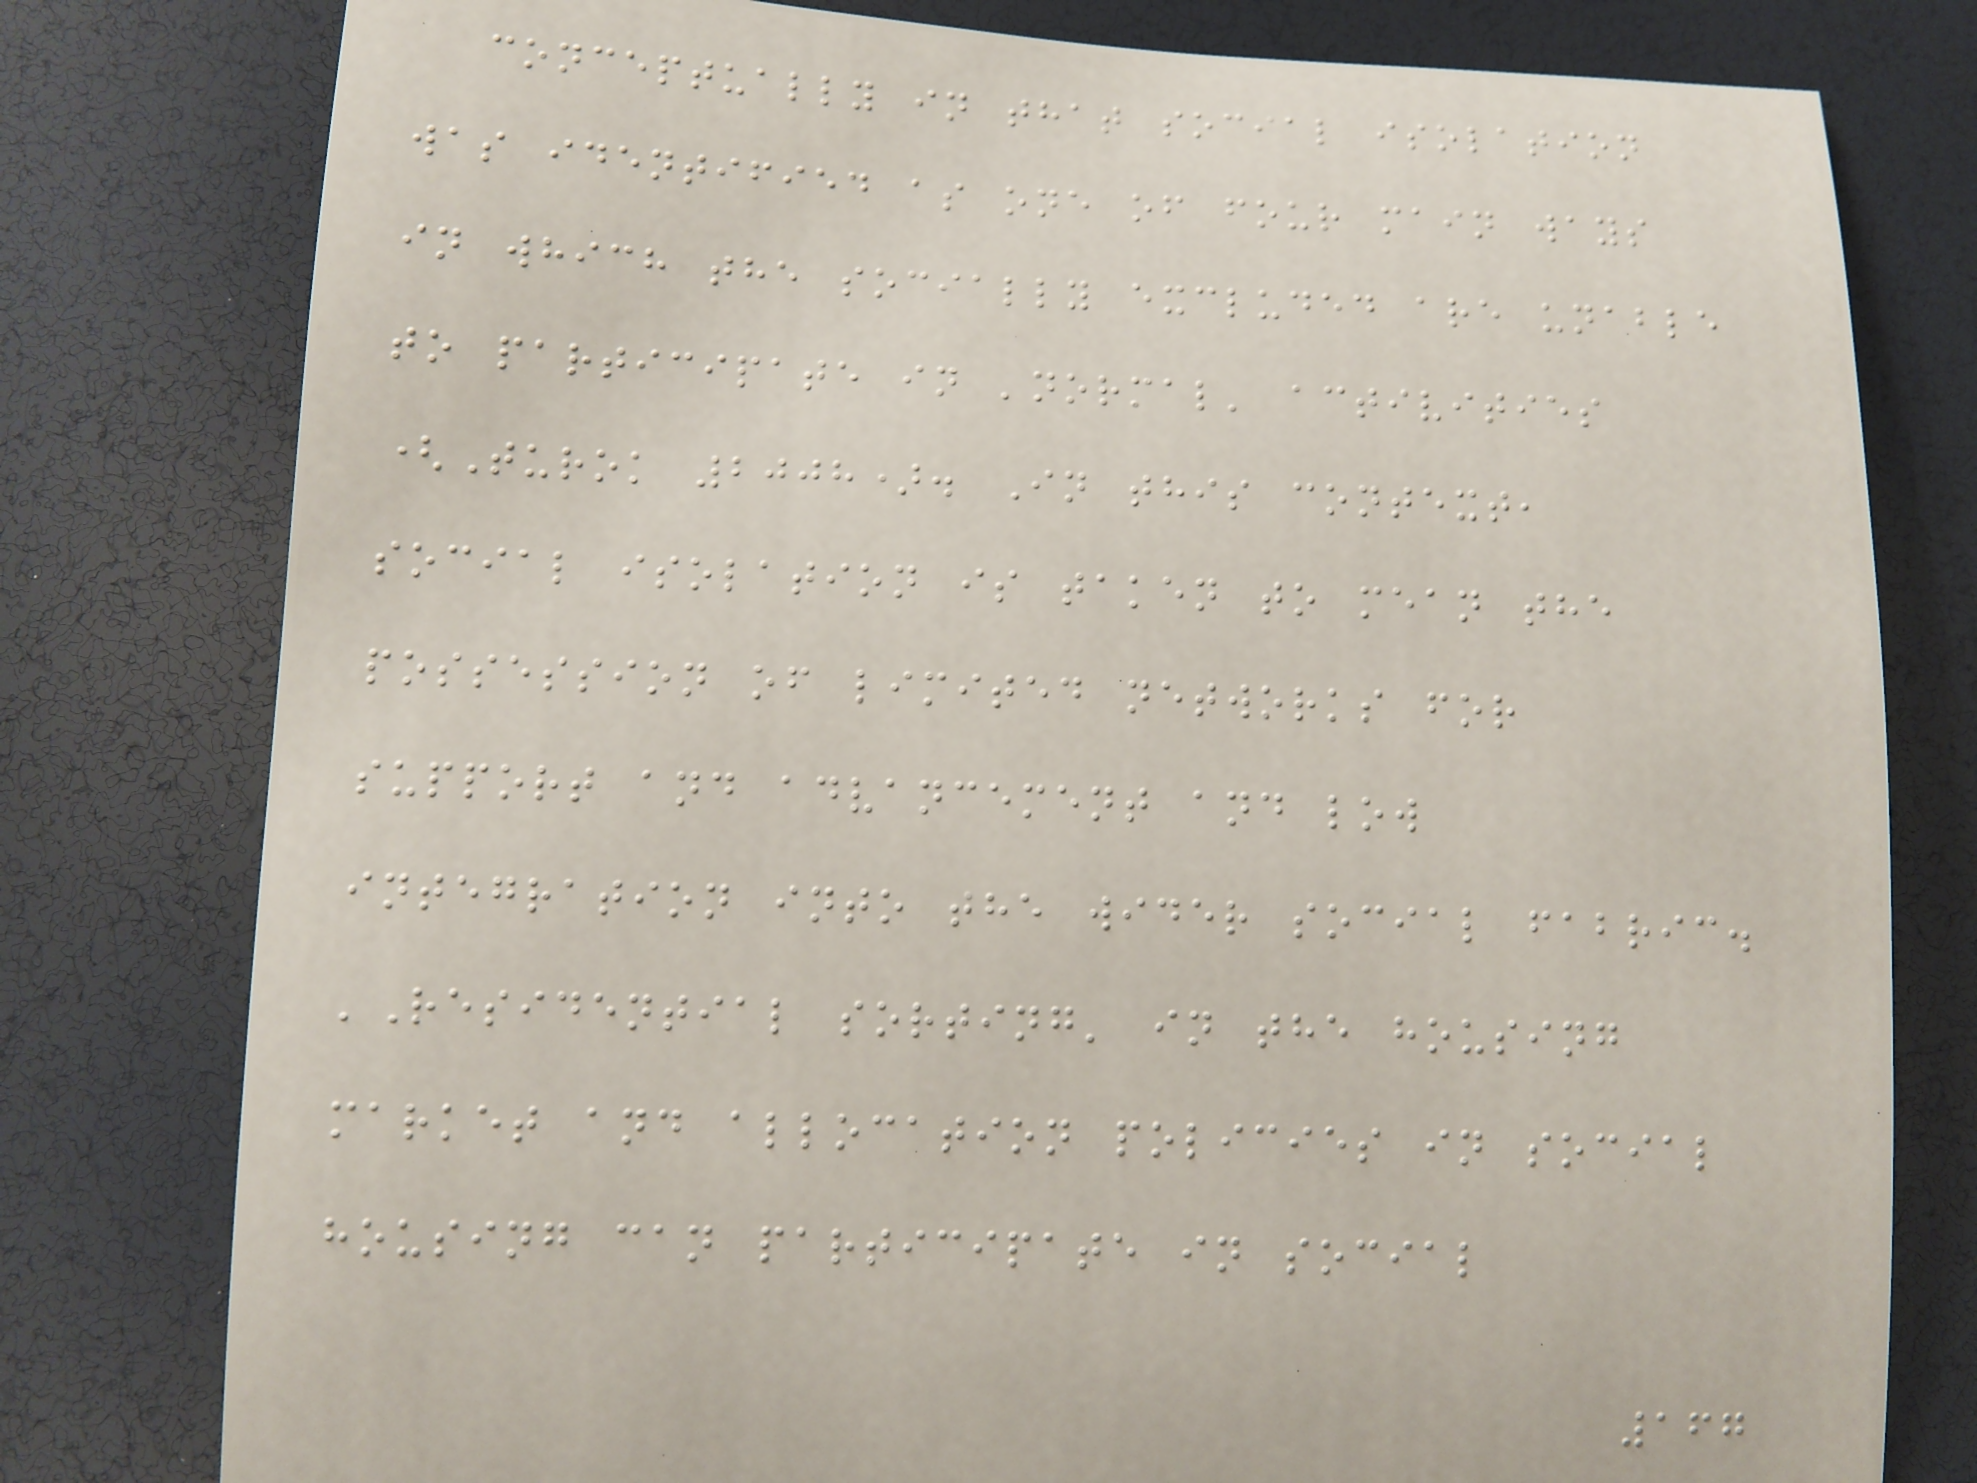conceptually in that social isolation
was identified as one of four main ways
in which the socially excluded are unable
to participate in 'normal' activities
(Turok 2008). In this context,
social isolation is taken to mean the
possession of limited networks for
support and advancement and low
integration into the wider social fabric.
'Residential sorting' in the housing
market and allocation policies in social
housing can participate in social
167
